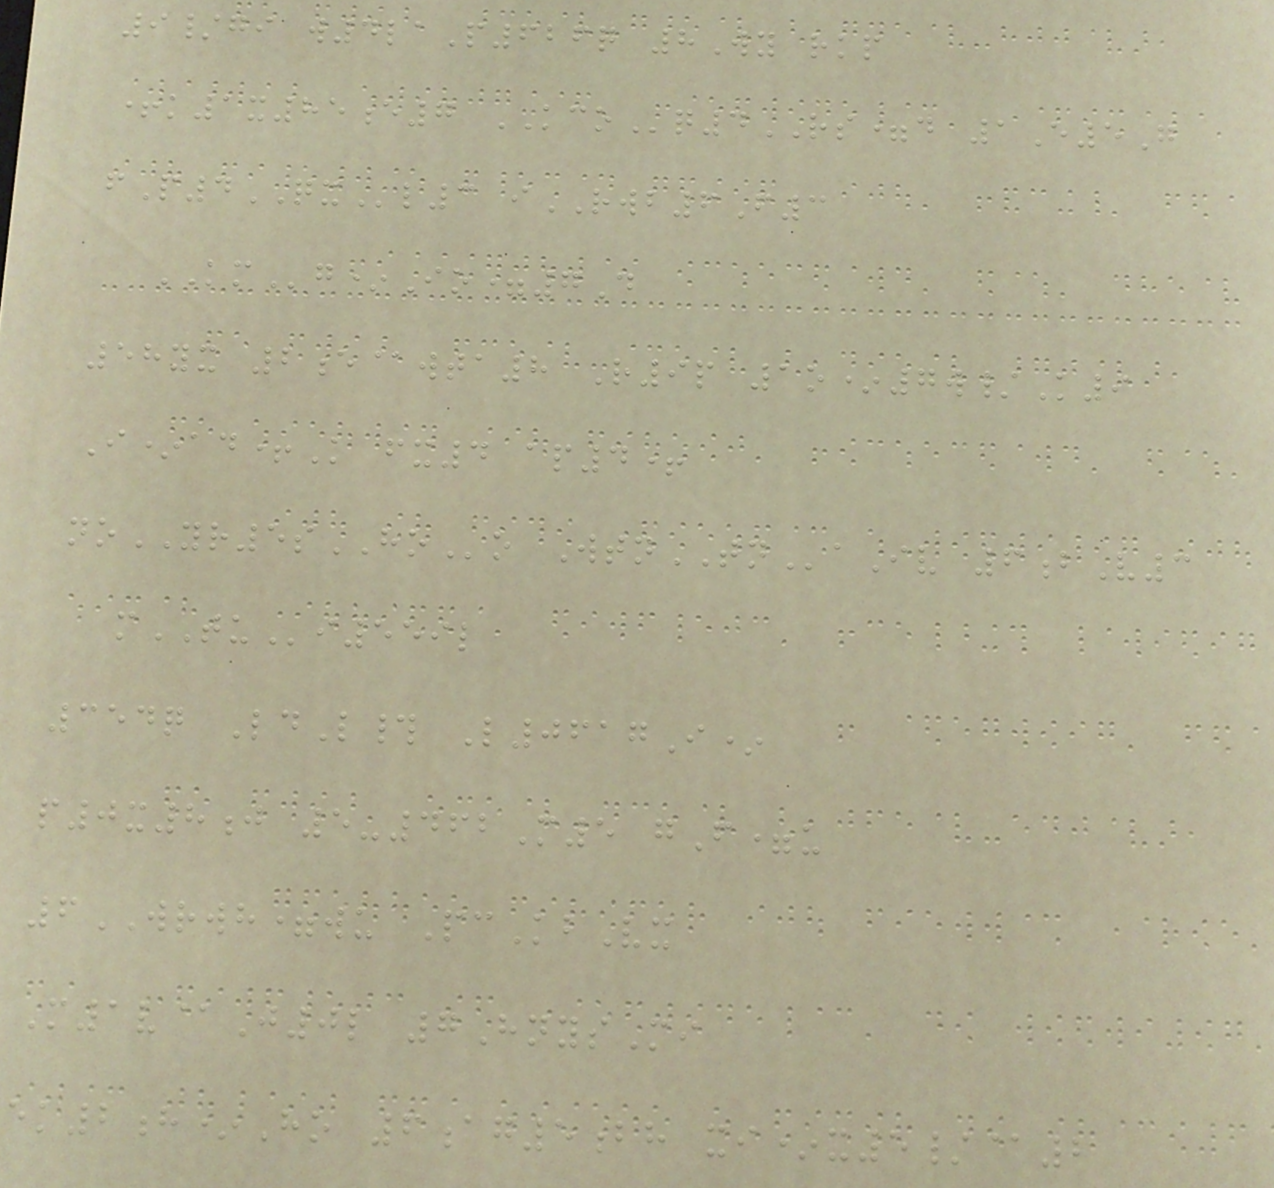9/gi w4laP626q 8Wy rkp
+k1x85e7 KCOq4RS=d 1E5G
fP4QXl3 iRWB6F3
KMg*Io=7D
58yx 2e@wta8 R9p 1o*7w/K9
I*ad+K fx4 ap4+
noYR5sHOo WtnTNaIv 6bV3
mTUi559l
354q LdL# L0617I*
p0x8j 5-462M5 gF=u
6WRWH=wu PcKbVx
M1v@J0l 7HnysMi
ek2h*Ho 6ag5bh xi*x5/@2
